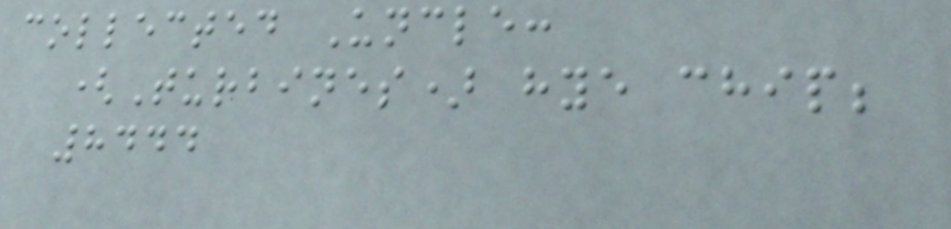collected Uncle:
(Turbines) hye chip;
8444
